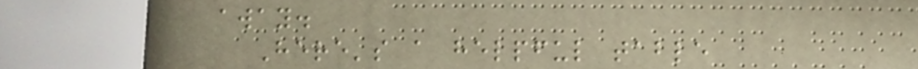away.
Here's a helpful table
